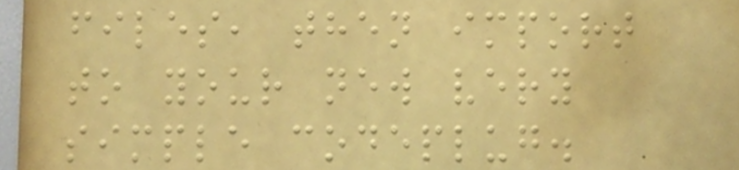files, then import
to your new very
simple codeplug.
